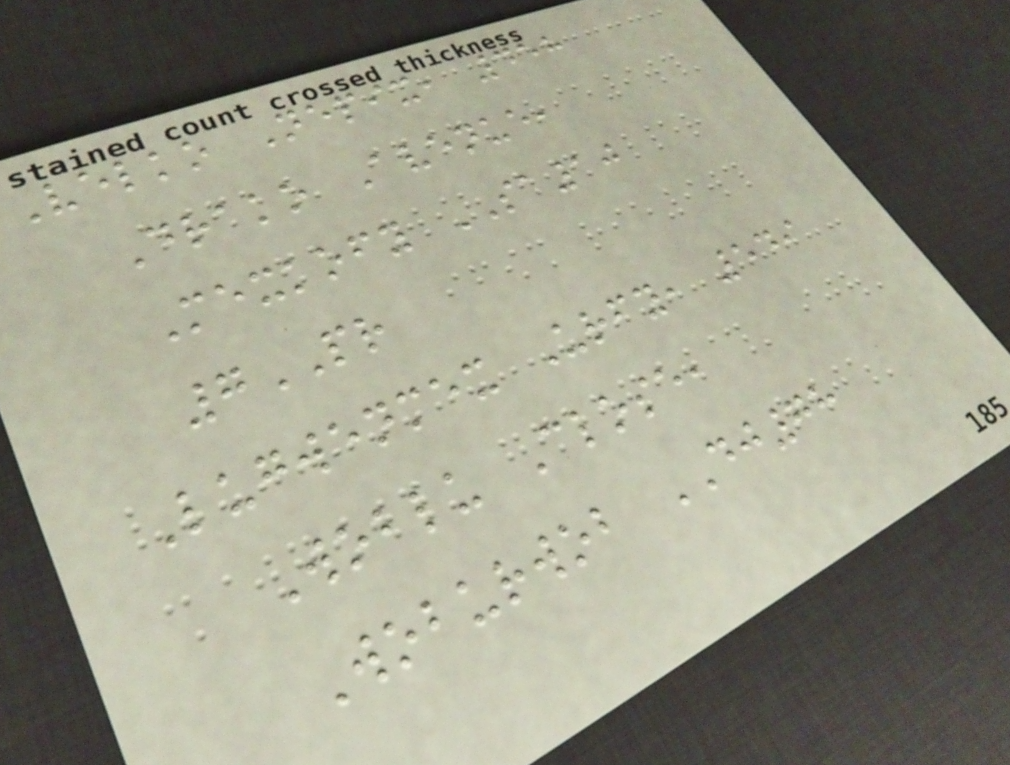Velko Nepix, 458
Drako Avenue,
Mexkofy SA10
7PR
Lugwenmex Urfy, 549
Woblu Close,
Woburwob DJ78
